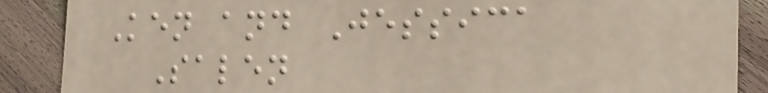Ken and Jessica
Salen
